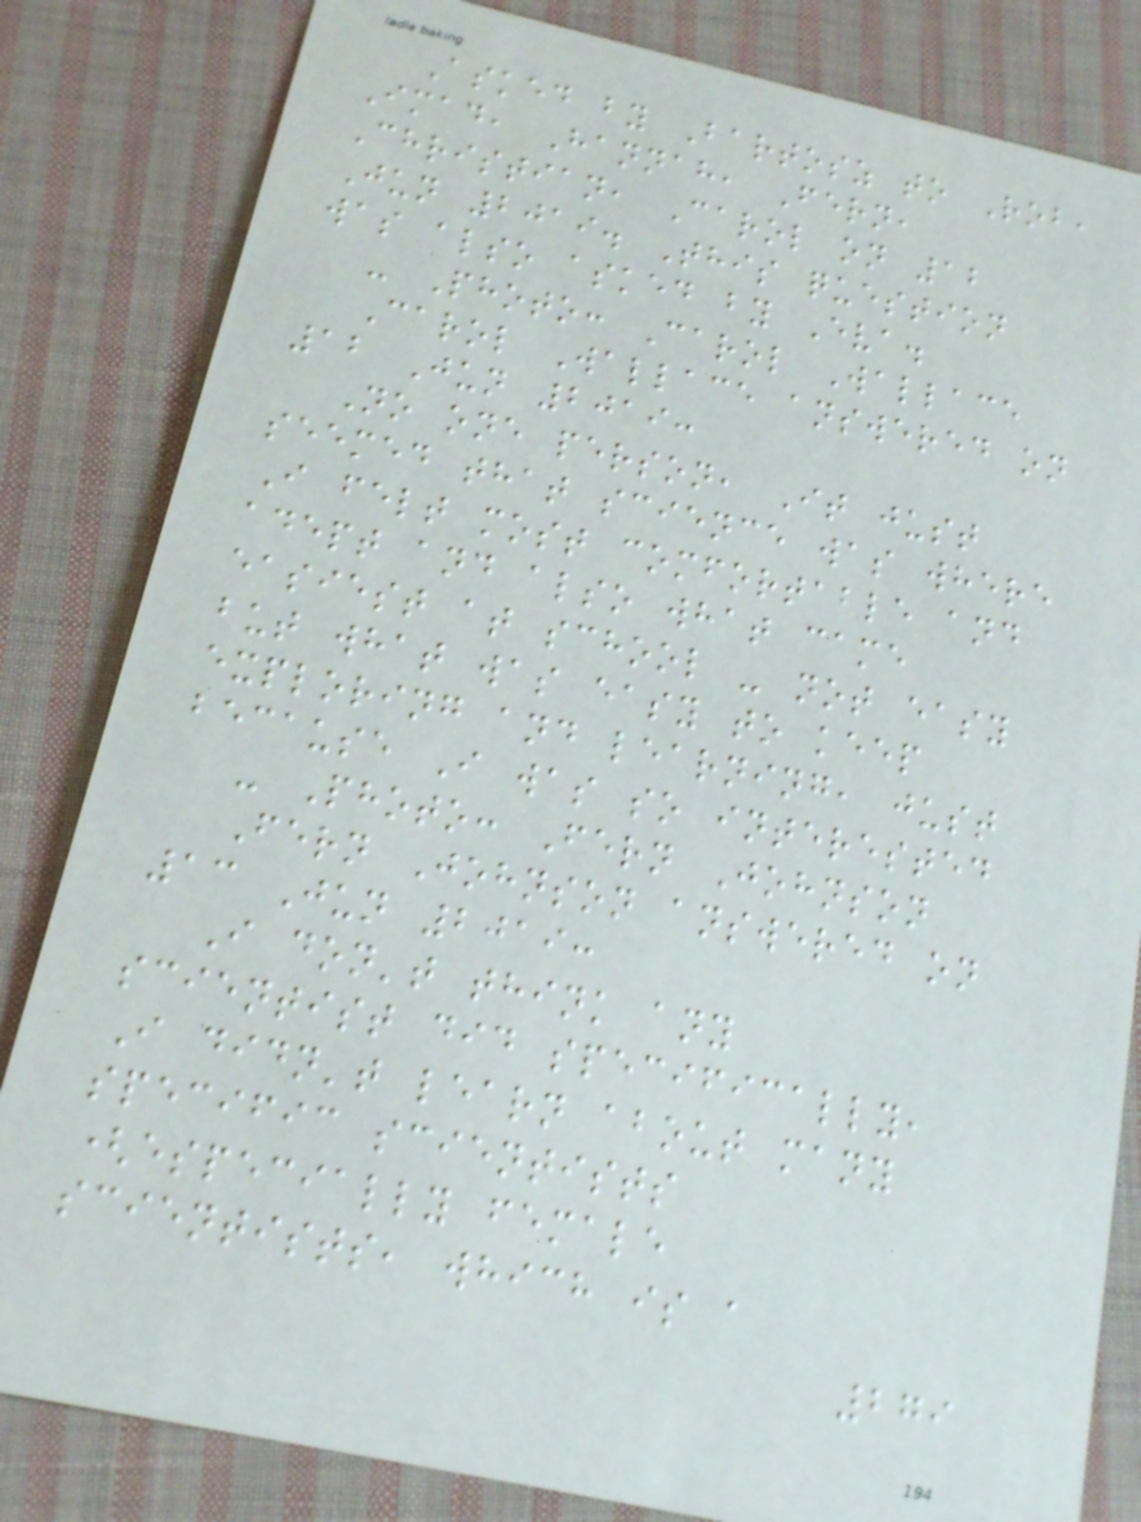Asked by Bartosz to Rob,
Imad, Hannah, Fern,
Christian, Carol on 12
Jun 2019. This question
was also asked by Eva.
- Photo: Carol Wallace
Carol Wallace answered on
12 Jun 2019:
No one person, It just
seemed that science was where
I felt most comfortable and
adept and also what came
easiest at school - not easy
but what was easy to keep
exploring and learning, just
because I was so interested
- Photo: Fern Johnson
Fern Johnson answered on
13 Jun 2019:
I don't think any
scientist did specifically,
I didn't learn about many
specific scientists
(especially female
scientists, which is a
279
